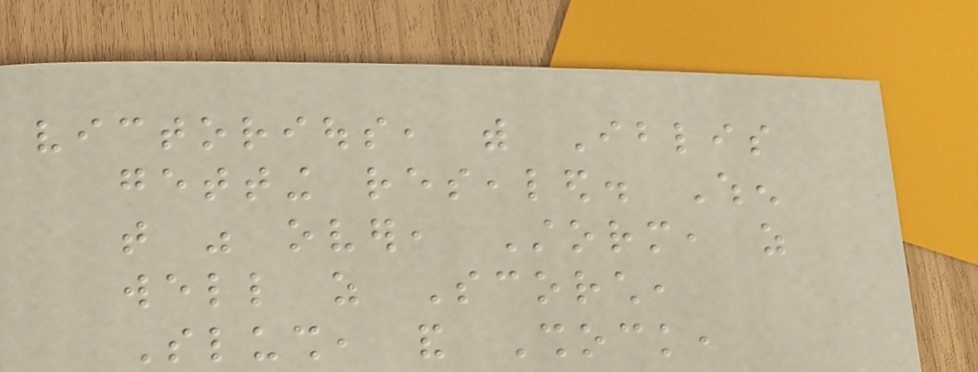victorious, with Iblis
getting resealed. When
that was over, Storm, as
well as Scorch,
Slush, and Shock,
